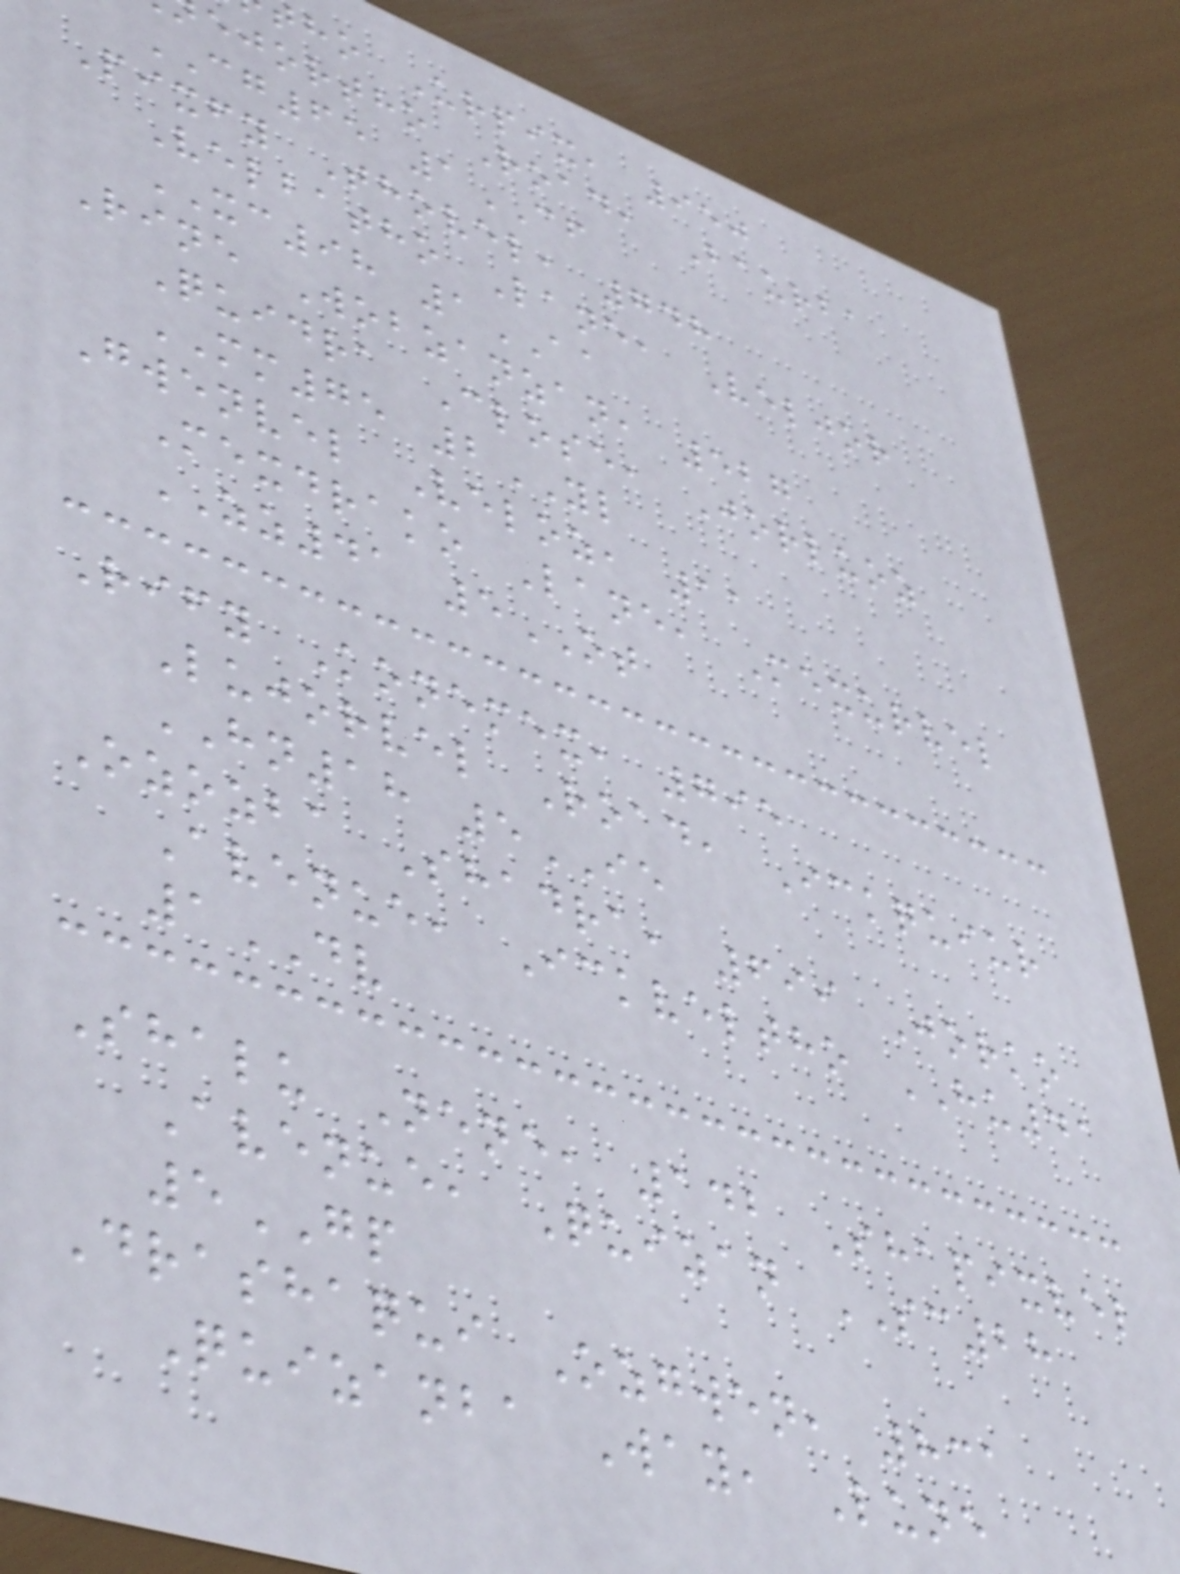ho Urpix, 950
ejortho Road, Baurba
CG65 1CF
Pixfy Thovel, 748
Velbatho Lane, Veljor
XC98 1AA
Rine Wobzanzan, 527
Quidra Close, Jorluoz
MM75 2YL
Gwenvel Veloz, 11
Mexdrako Lane, Mexurvel
ZZ41 5OT
Rify Konemex, 795
Lujorvel Road, Ickquiur
HN18 5IE
Ozozba Shadra, 699 Jorko
Avenue, Ickveltho HU41
1DV
Shalu Nene, 142 Shapixvel
Avenue, Quizan SC28
5GP
Drashaqui Ozgwen, 831
Quizanba Way, Lune
